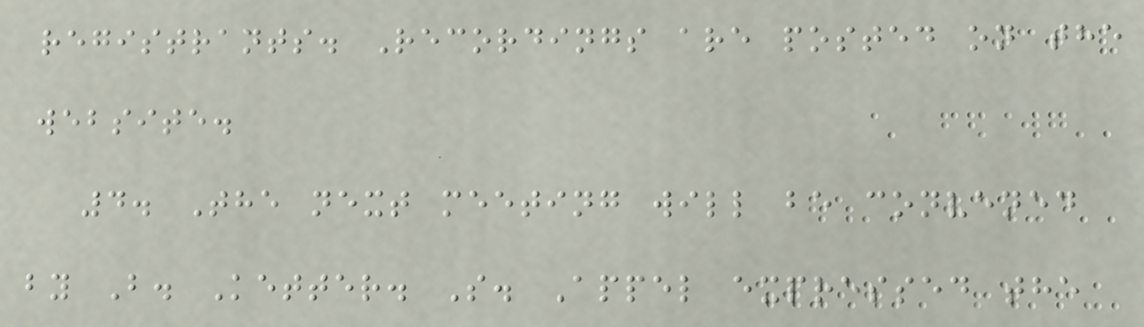registrants. Recordings are posted on the
website.
4. The next meeting will be convened
by B. Ketter. S. Appel expressed the
